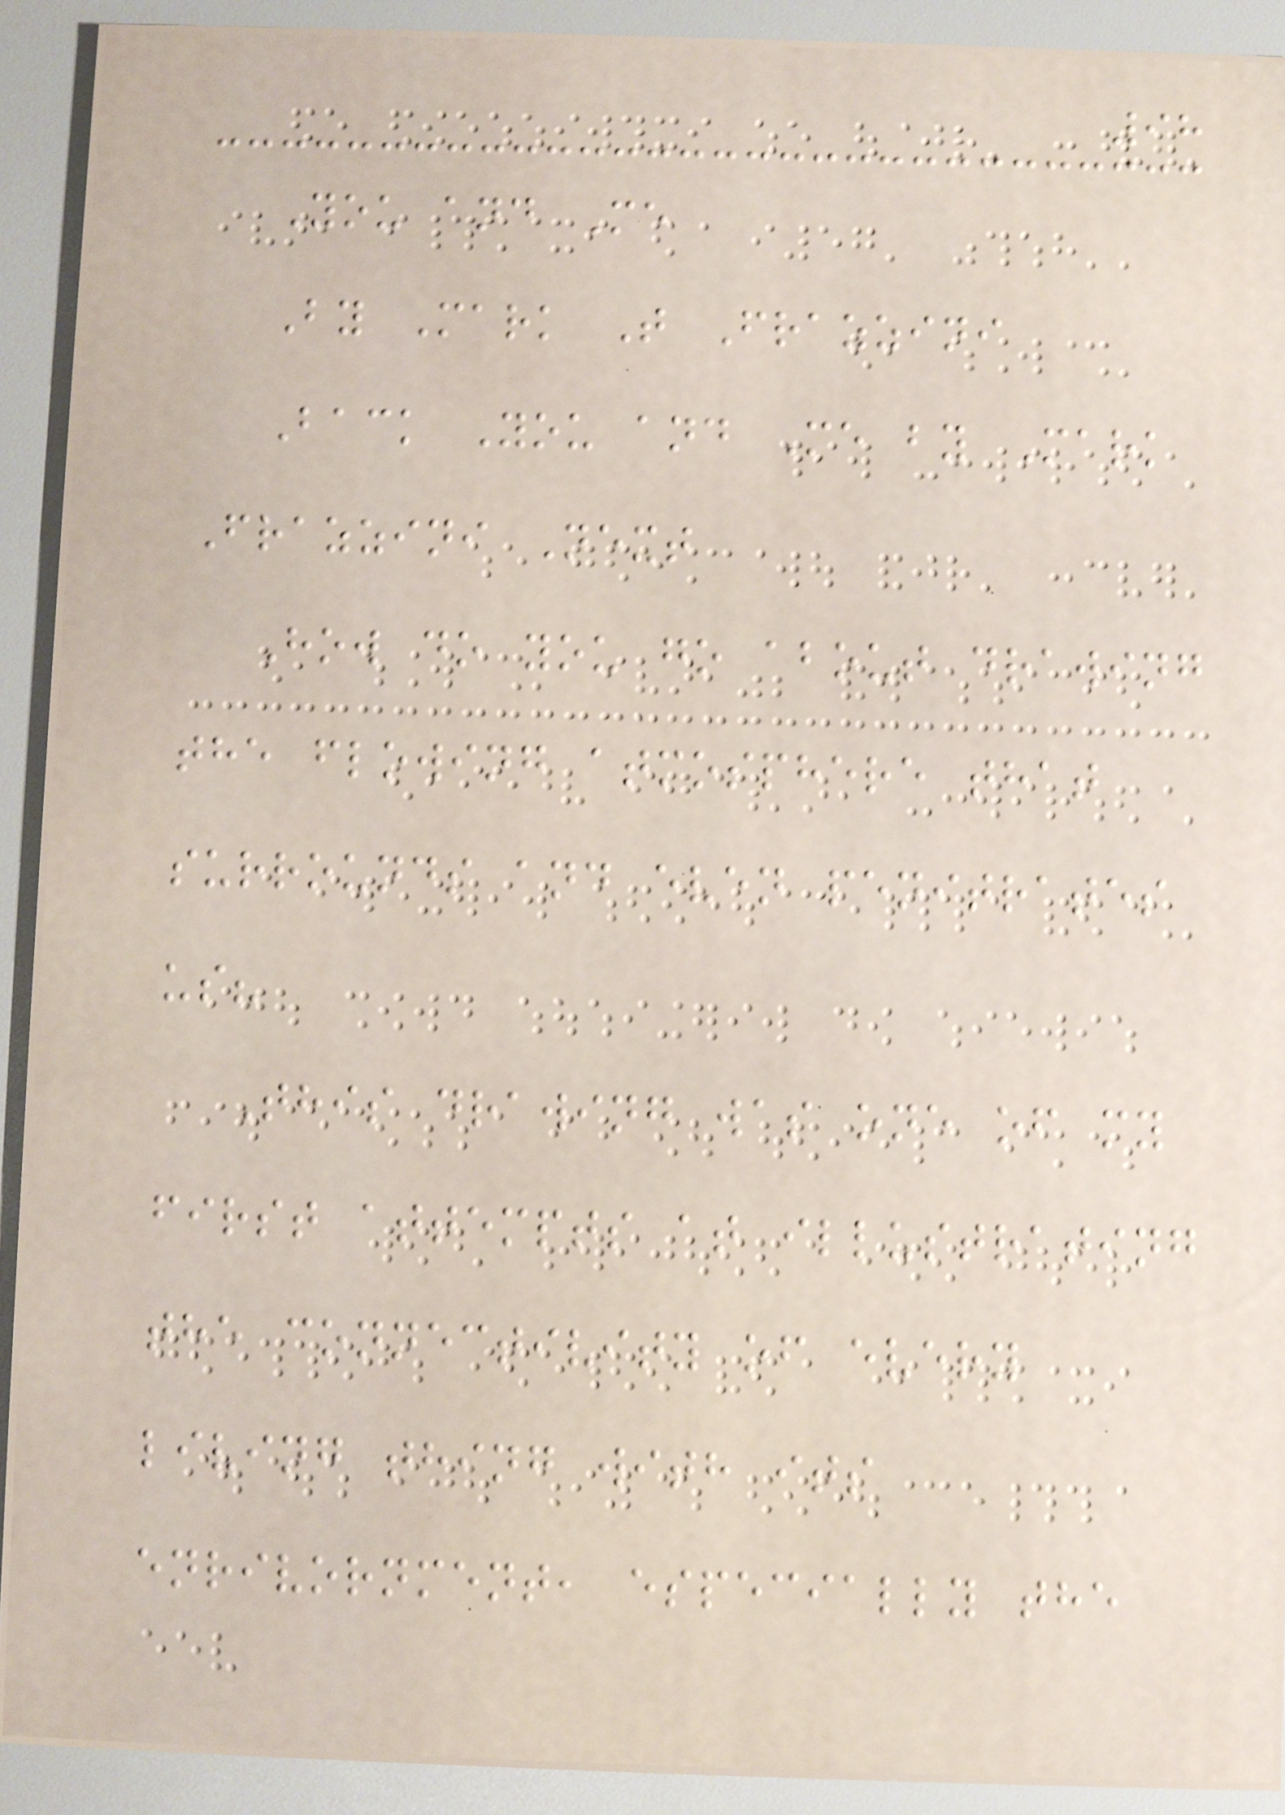98
You and Me
By Mark T Frazzini
Back You and Me by Mark
Frazzini Next
How do you go about drawing
the flowing atmosphere that
surrounds and even penitrates
us?
This drawing was one of my
first attempts at illustrating
the connectivity of every
living thing with its
enrivornment, especially the
